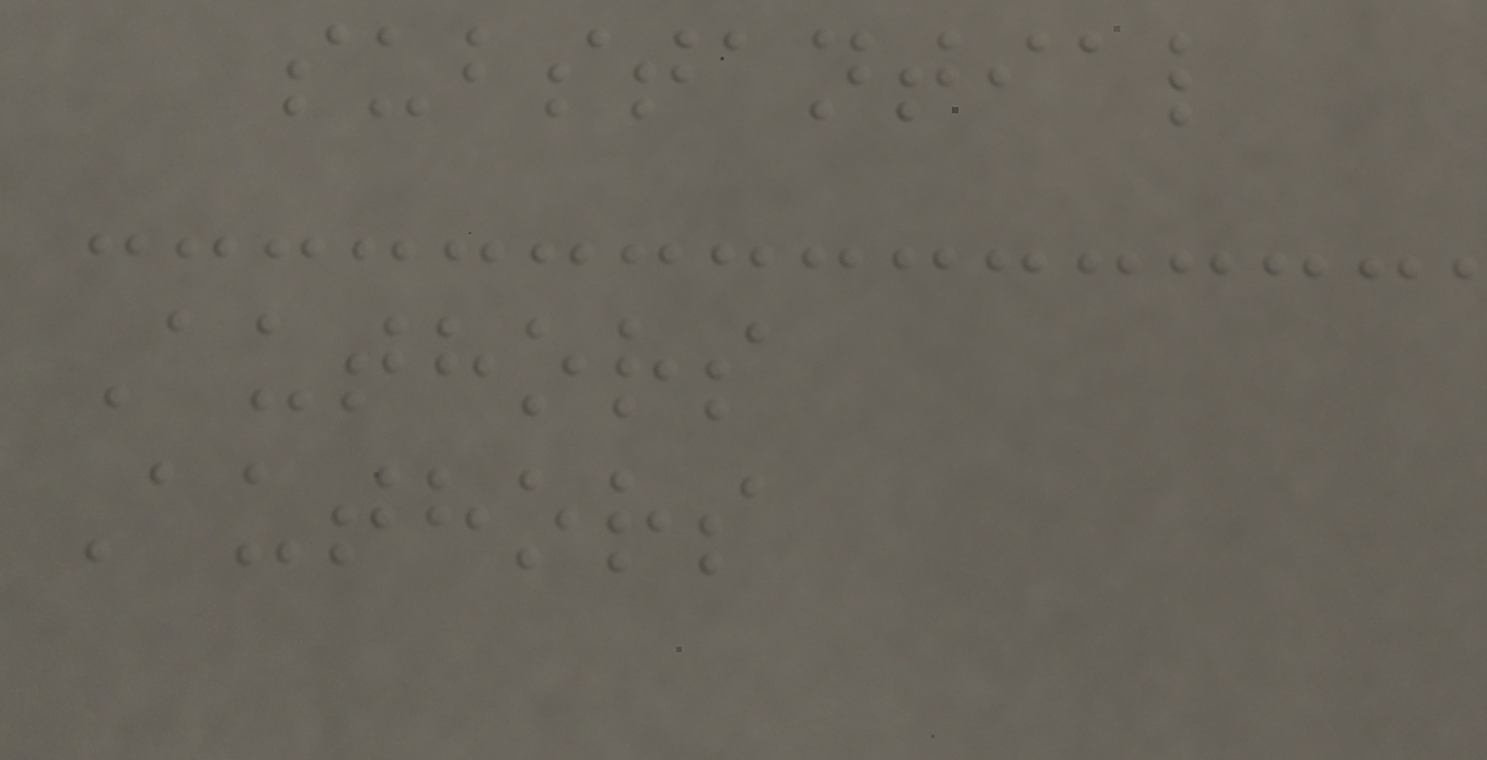substantial
Authors
Authors
